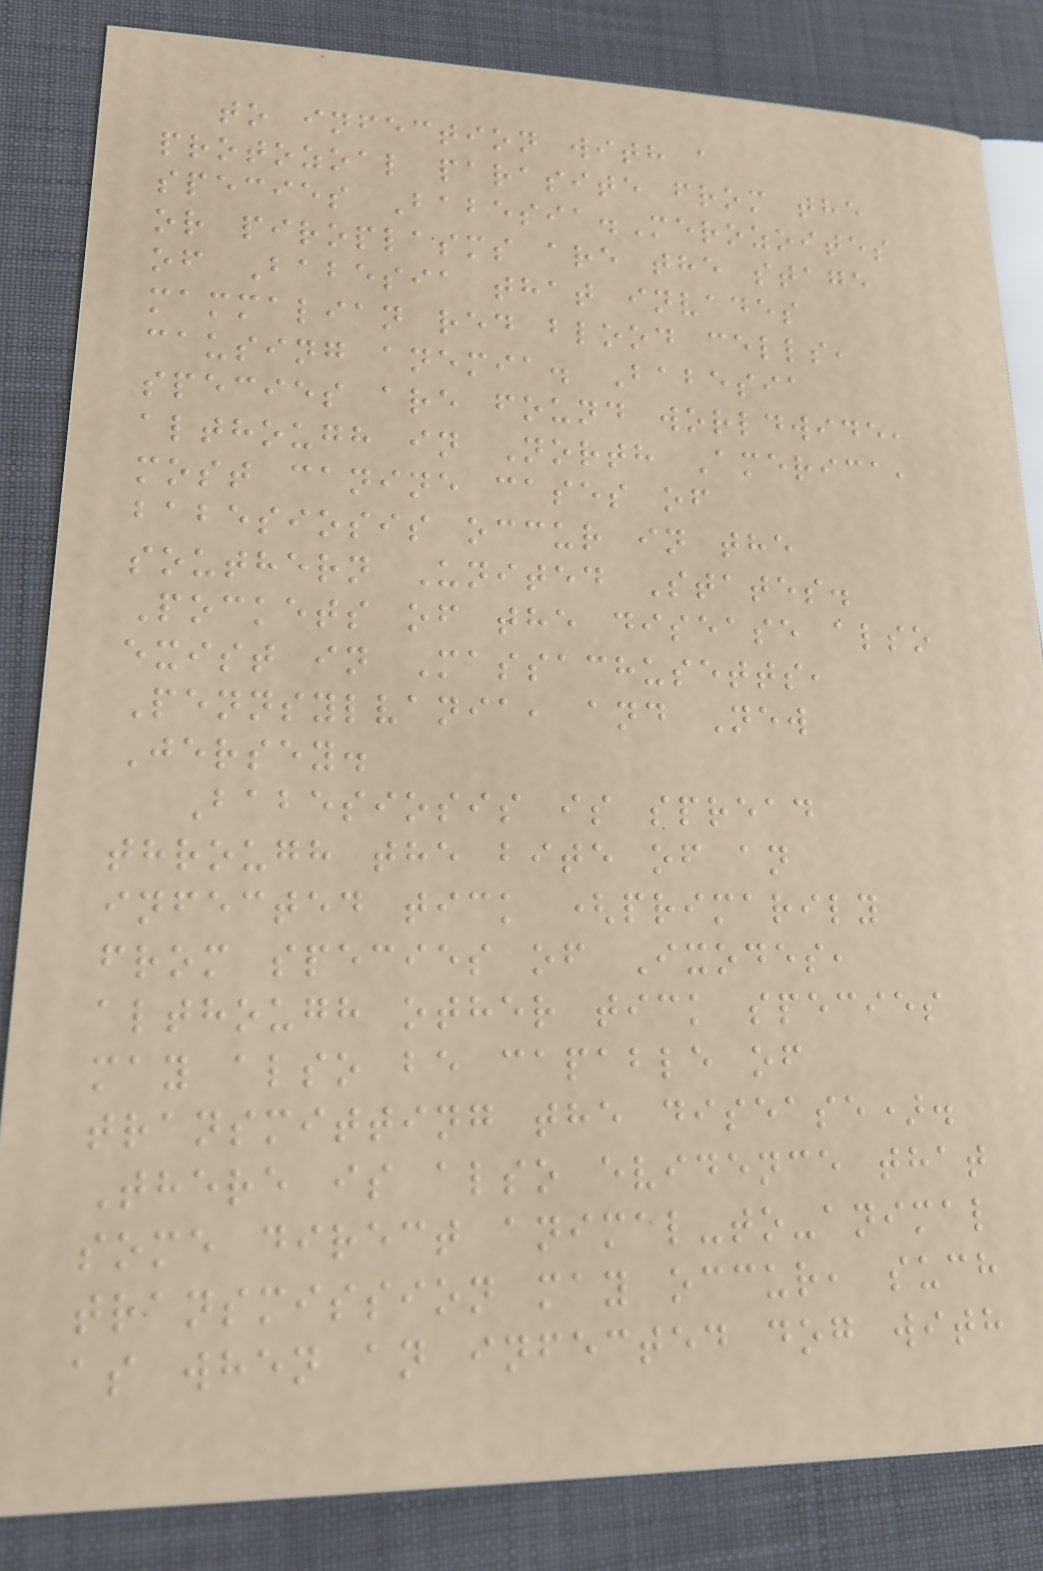to infection with a
protozoal parasite from the
species Babesia.Merozoites
or piroplasms are the stage
of Babesia that invades
mammalian red blood cells,
causing anemia. Babesia
species are found worldwide,
although in North America,
most canine cases of
babesiosis occur in the
southern United States.
Pockets of the disease also
exist in Massachusetts,
Pennsylvania, and New
Jersey.
Babesiosis is spread
through the bite of an
infected tick (primarily
from species of Ixodes,
although other tick species
may also be capable of
transmitting the disease).
There is also evidence that
some direct animal-to-animal
transmission may occur, such
as when an infected dog with
